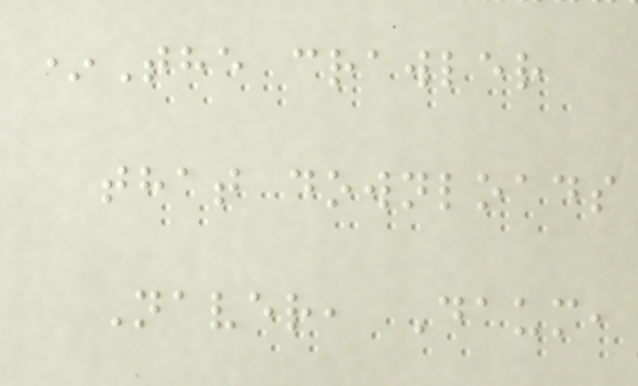*The crawler
that downloads
Naver, Daum,
